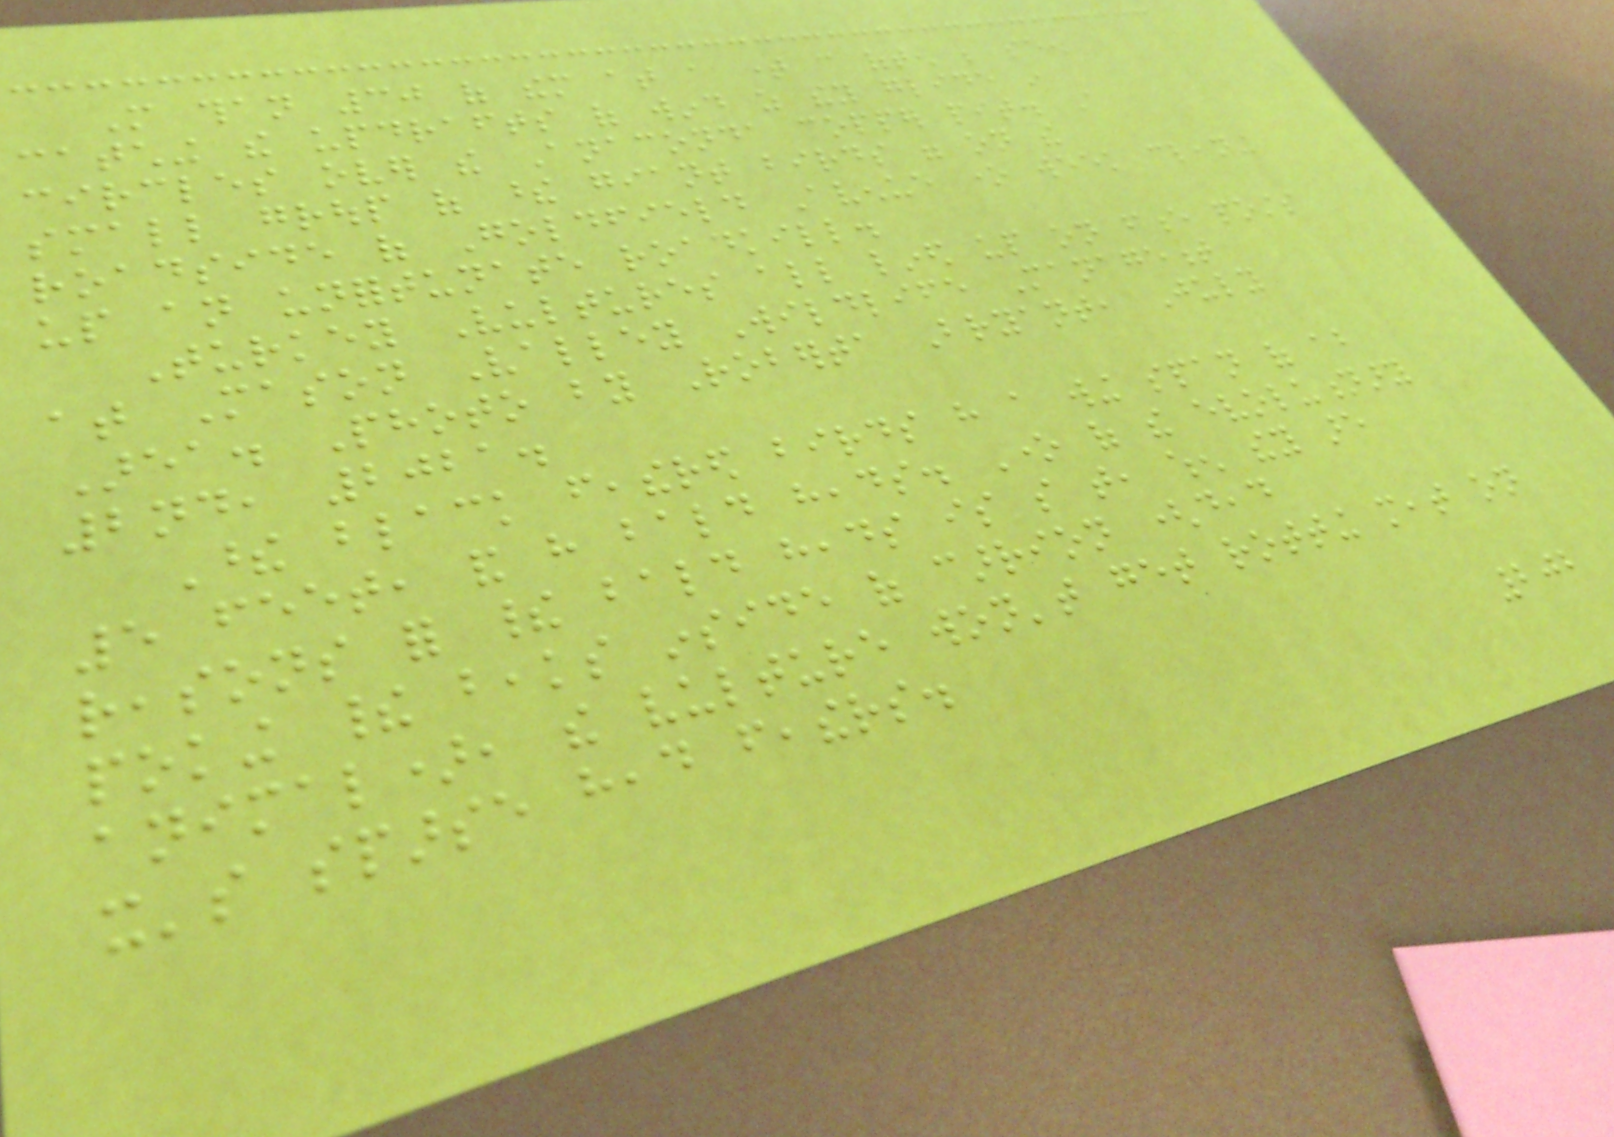More than 30 of them at a time can often be seen
catching the updrafts of wind as they glide in
circles over the Anaconda copper pit. A
small group of these giant birds were on the
roadside of Goldfield Avenue one week cleaning
up an unfortunate roadkill.
Turkey Vultures all lined up on fence posts
at Mason Valley Wildlife Management
Area. Photo by Roberta Bryant, July
2nd, 2021.
These black feathered birds have a wing span of about
5 feet, and have bald heads. One of the evolutionary
reasons for their bald heads is so that, when they are
poking their beaks inside of carrion (dead
animal), the vulture won't get rotting meat on
it's sparse head feathers.
202
